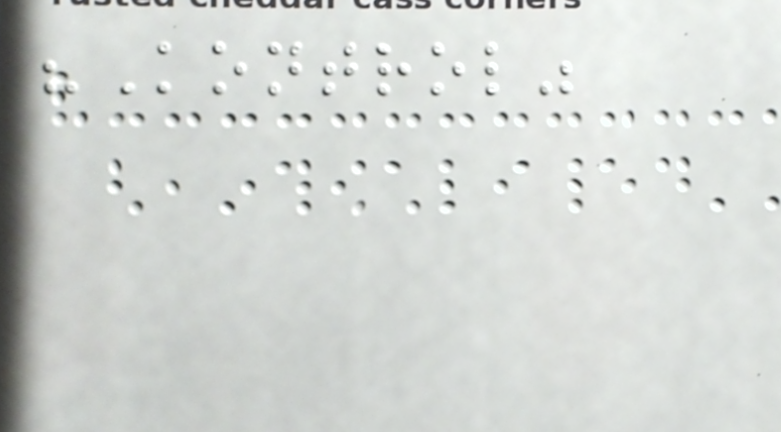"Kontrol"
